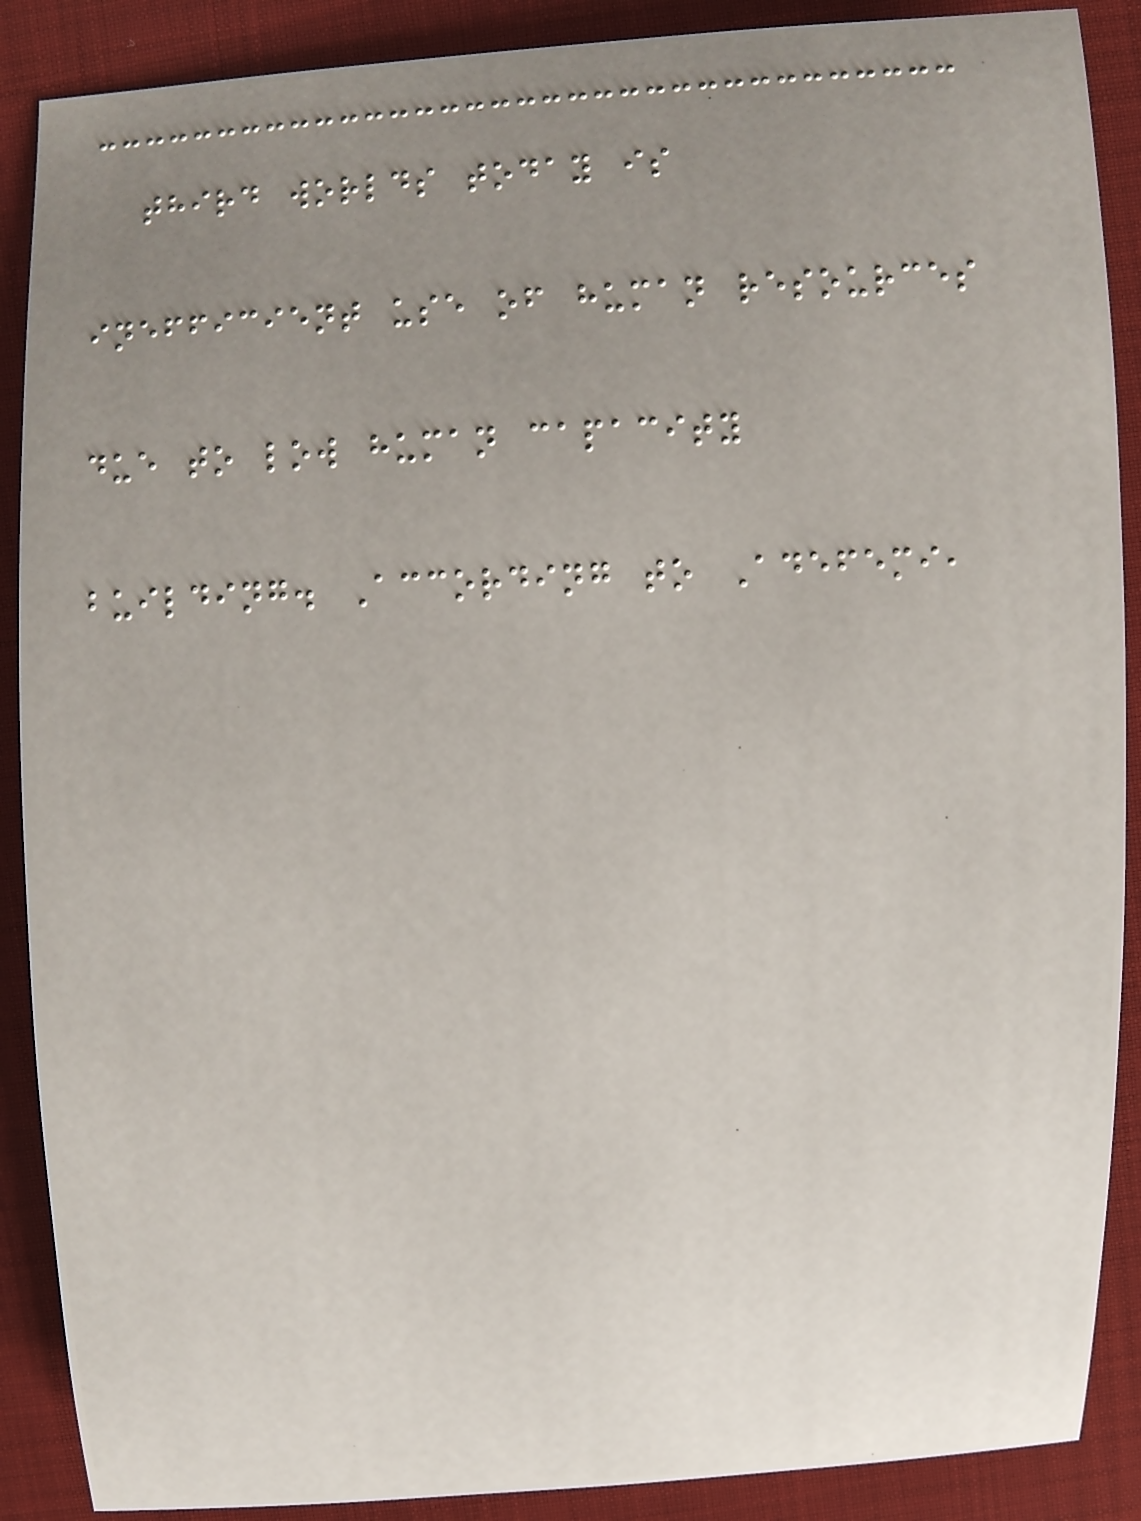third worlds today is
inefficient use of human resources
due to low human capacity
building. According to Adefemi,
